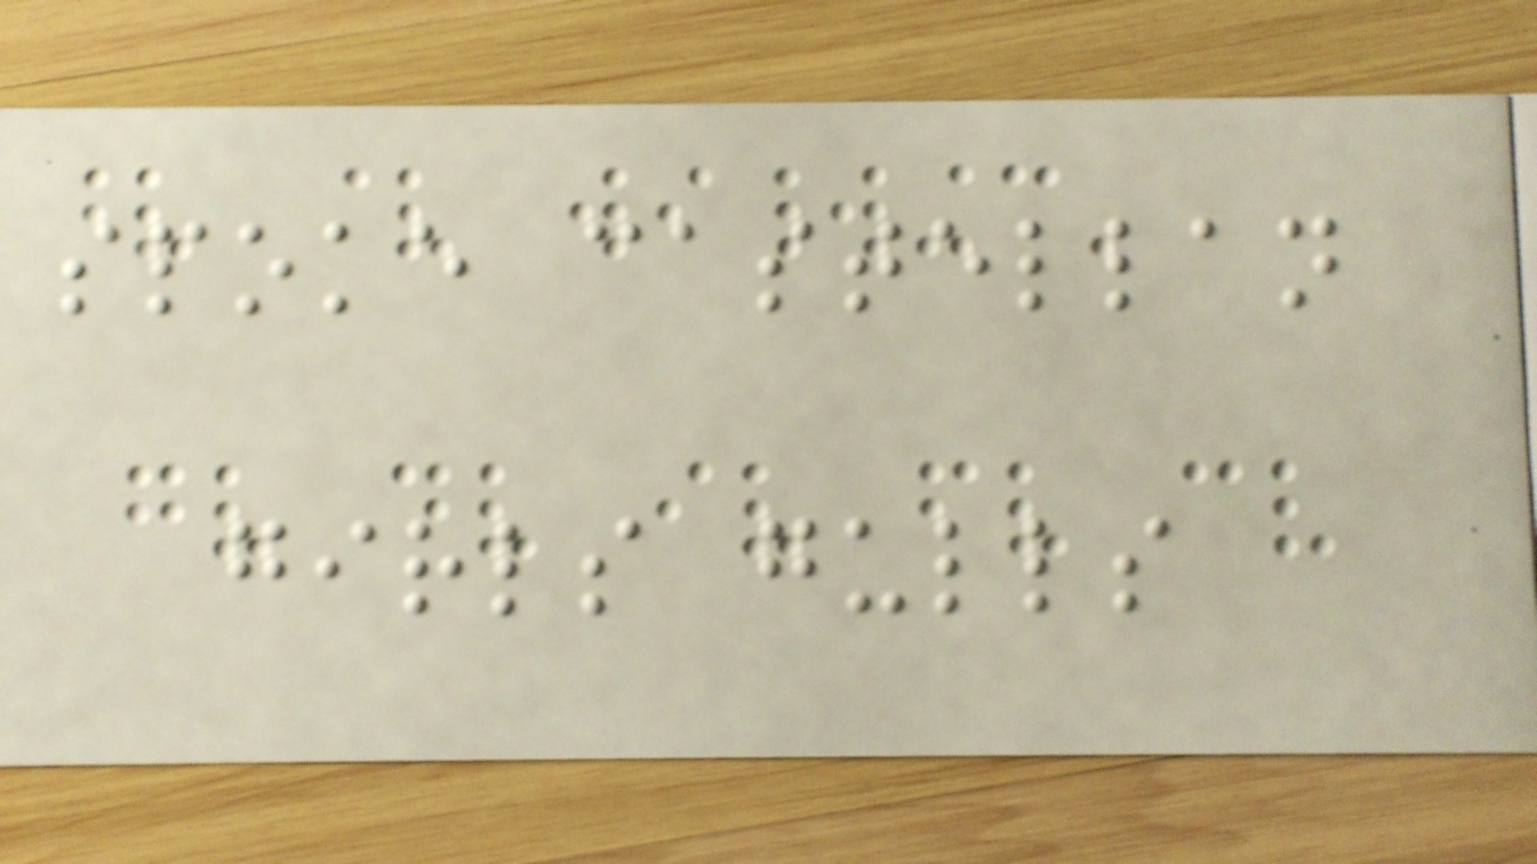spoke castellan
girls gulls
